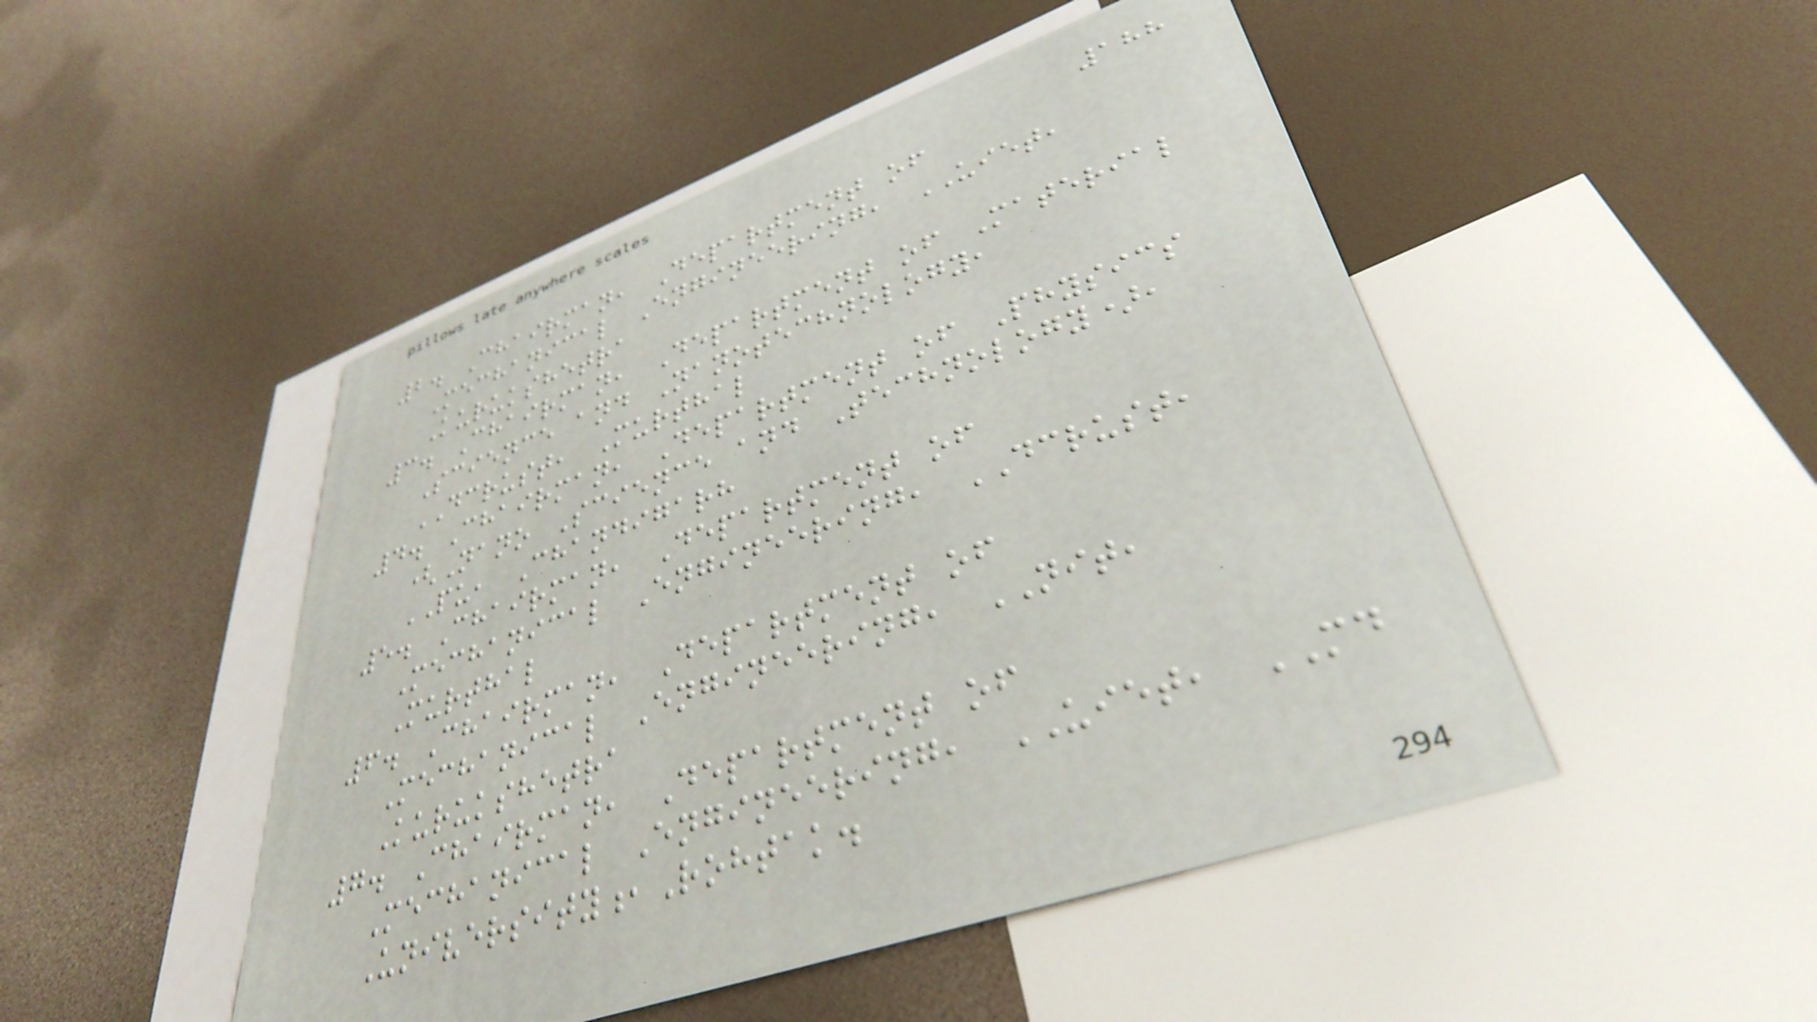188
2. Chairman, Department of
Mechanical Engineering, UIET,
Kurukshetra
3. Chairman, Department of Material
Science and Nanotechnology,
DCRUST, Murthal
4. Chairman, Department of Physics
(Nano Science and Technology),
PU, Chandigarh
5. Chairman, Department of
Mechanical Engineering, DCRUST,
Murthal
6. Chairman, Department of
Mechanical Engineering, NIT,
Kurukshetra
7. Chairman, Department of
Mechanical Engineering, UIET, MD
University,Rohtak.
